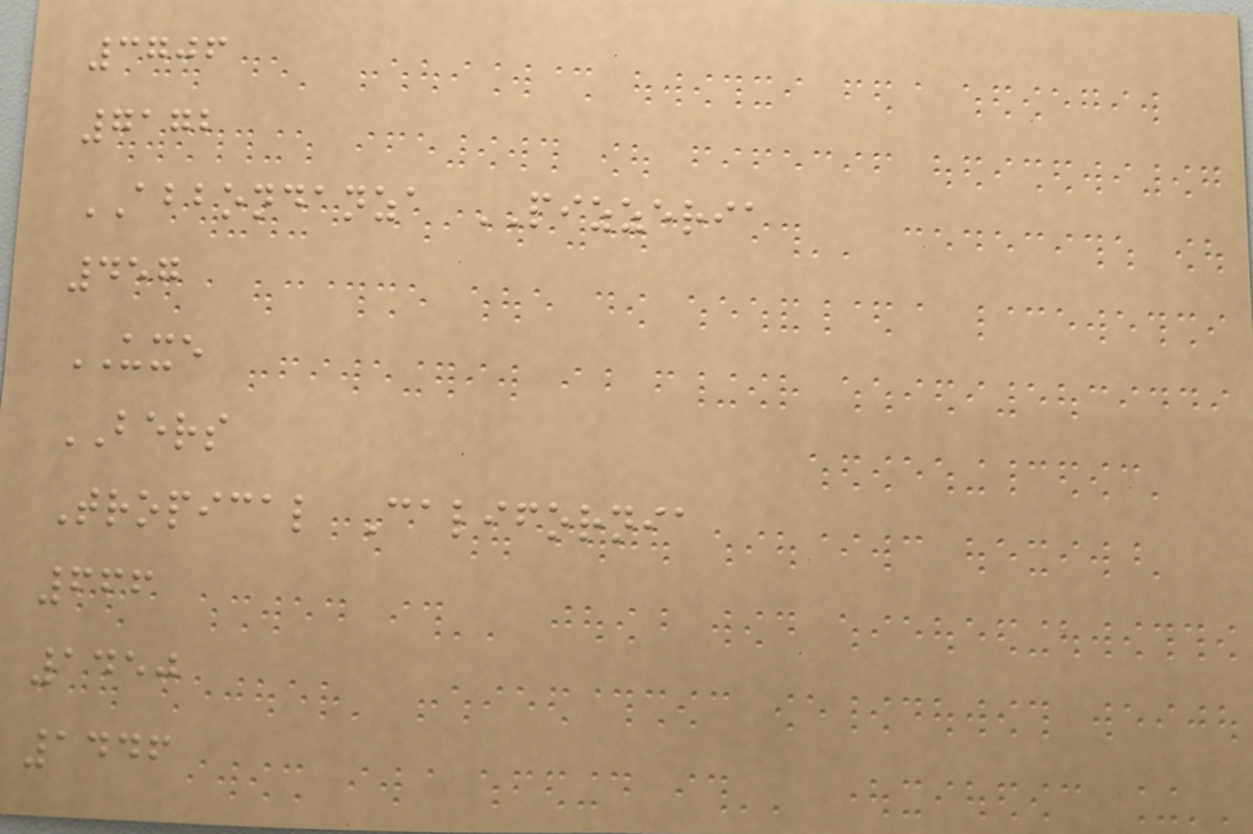3706
7172
ABBONDANZA PIZZERIA
457
UXE
BERS
Tropical California
666
1450
1446
